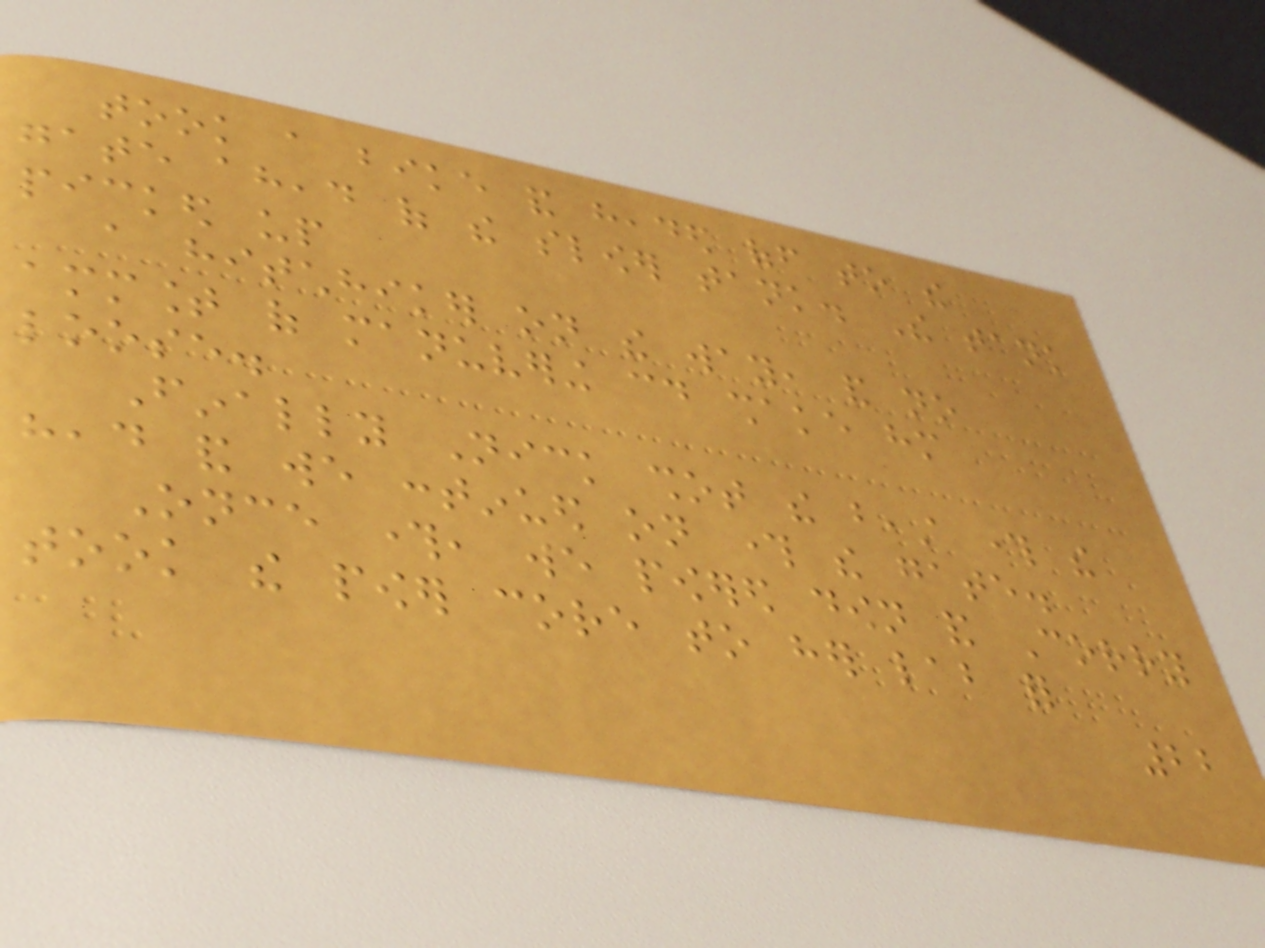took a bike and headed off to the
gate ahead of the slower tank. The tank
picked up
a hitchhiker on the way, and no
ammount of manuvering could shake him
loose.
Finally Nick shot the beast through the
head and we continued on through the gate.
Once through, we powered down and Corry
took the power core to her lab for
22
